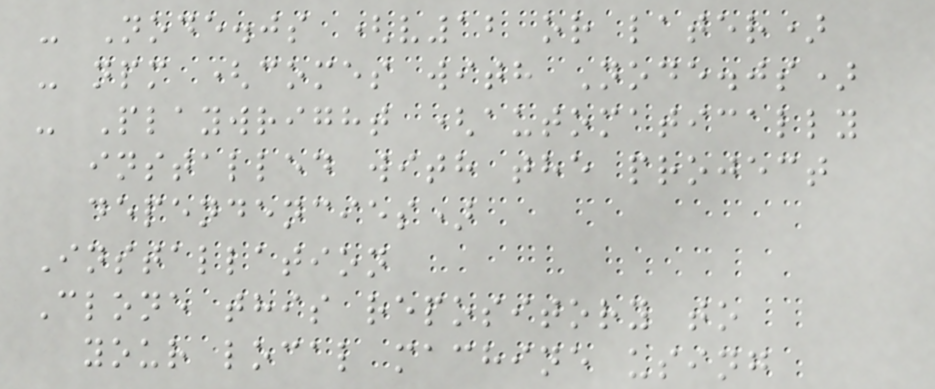- Node.js (v12 or later)
- npm (comes with Node.js)
- Playwright (automatically
installed with the project
dependencies)
Installation
Clone this repository to
your local machine using
